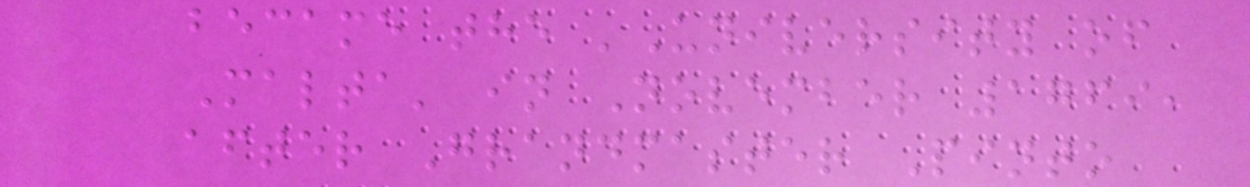became the 'University of
Malta' in November 1769,
after Grandmaster Pinto
